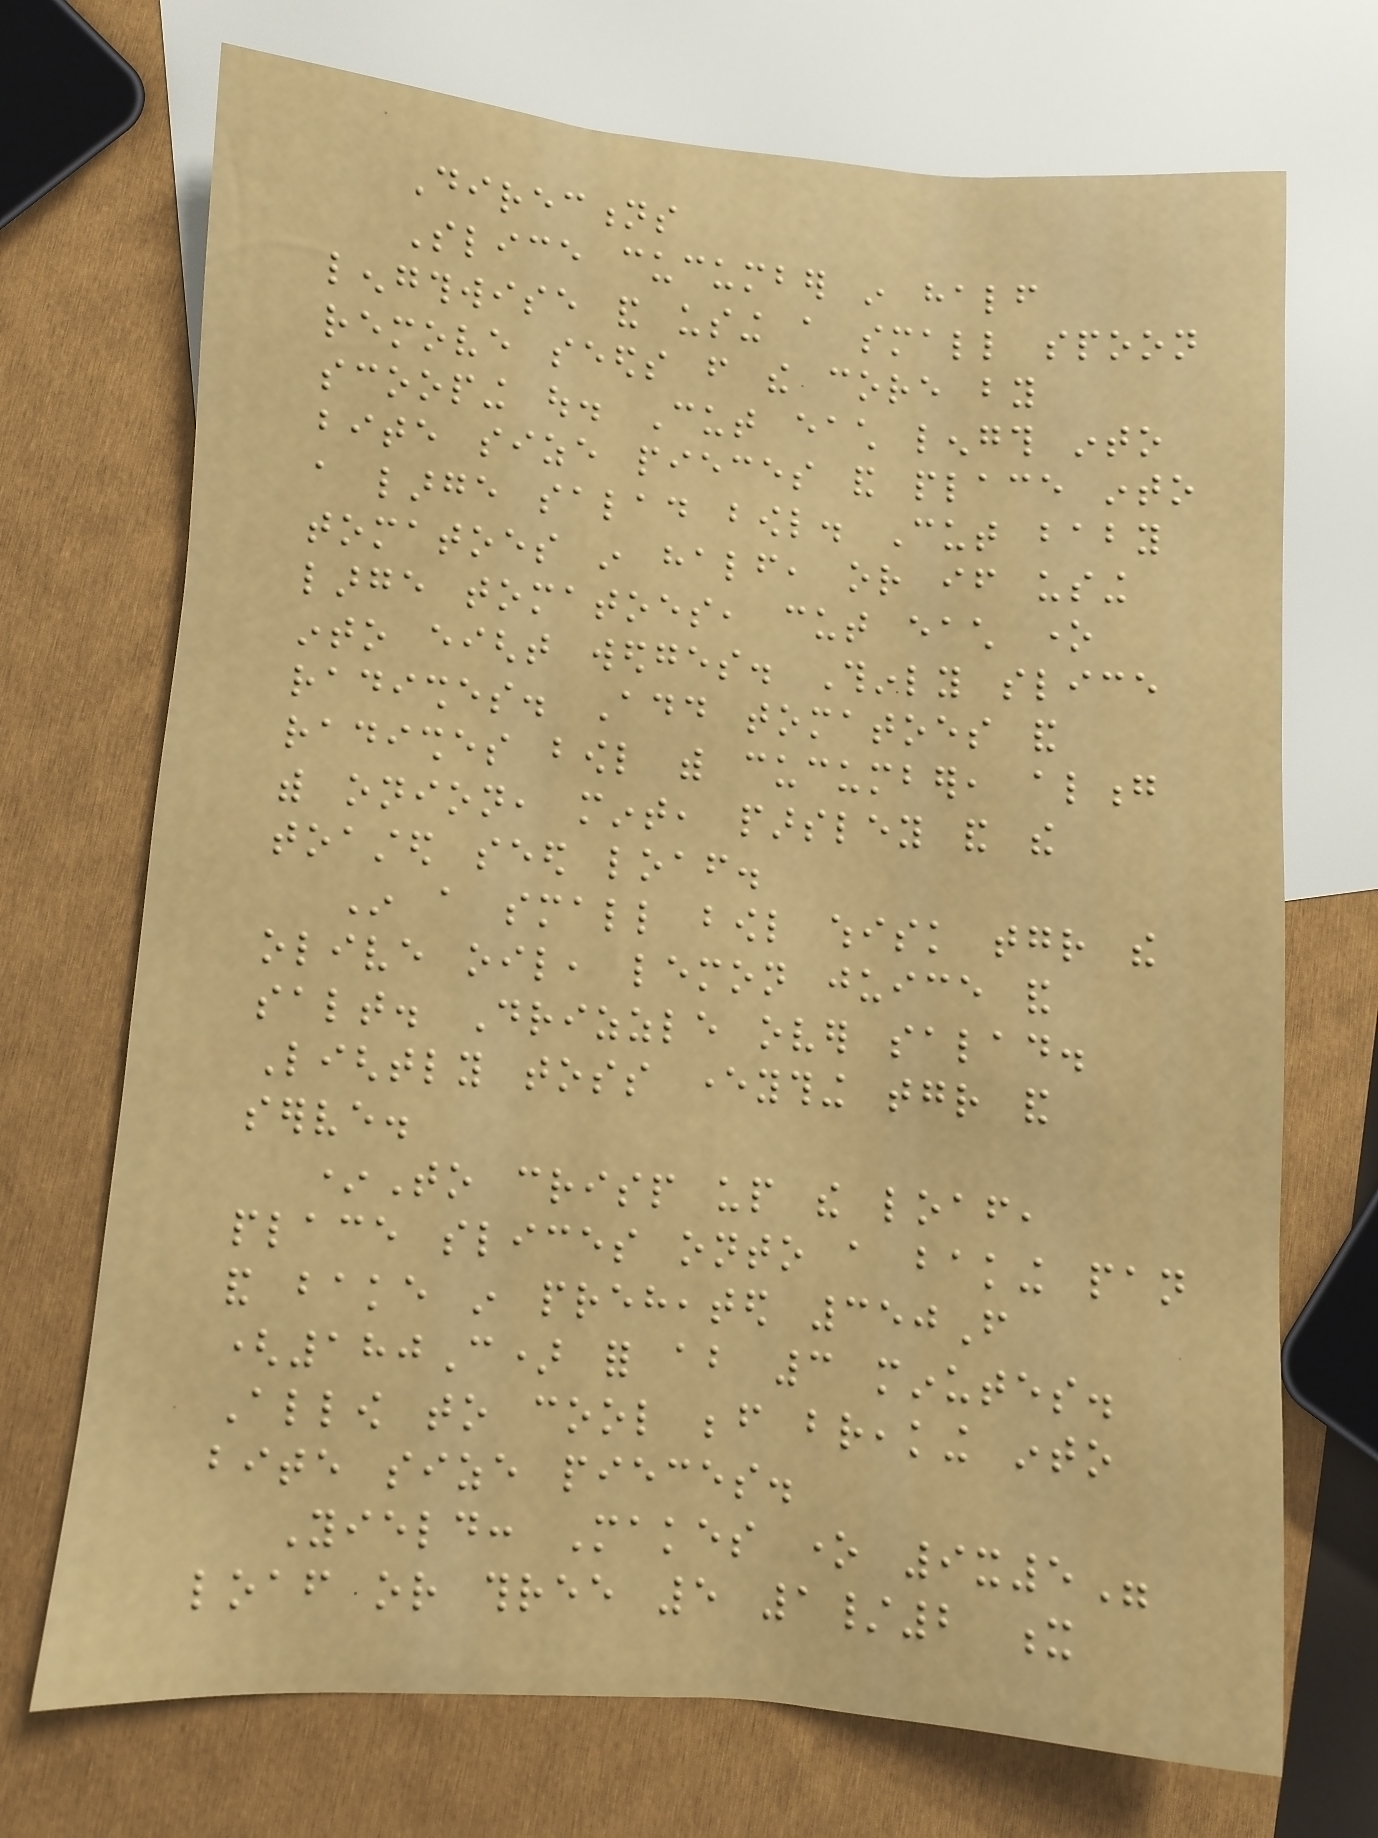Directions
Slice cucumber in half
lengthwise and using a small spoon
remove seeds from the core by
scooping out. Cut each length into
bite size pieces and place into
a large salad bowl. Cut baby
tomatoes in half, or if using
large tomatoes, cut each one
into eight wedges. Thinly slice
radishes. Add tomatoes and
radishes bowl with cucumber, along
with onion, mint, parsley and the
toasted seed loaf.
In a small bowl whisk together the
olive oil, lemon juice and
salt. Drizzle over salad.
Lightly toss everything together and
serve.
*To crisp up the loaf,
place slices onto a baking pan
and bake in preheated 350F
(180C) for about 3 minutes.
Allow to cool before breaking into
bite size pieces.
Yield: Makes one 9x5"
loaf or three 5 1/2 x
